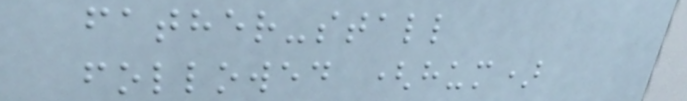father-stall
followed (hum)
